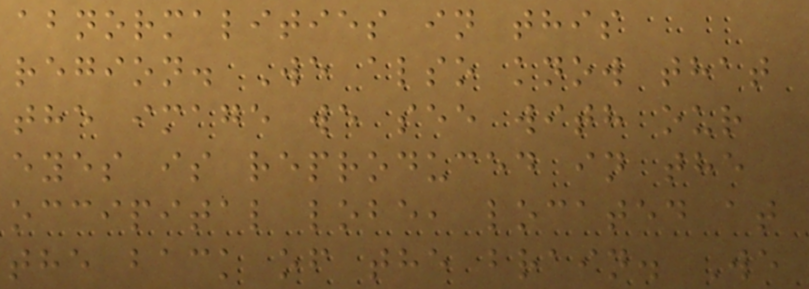abnormalities in this
region. We also know that
the image we see with our
eyes is reproduced in the
occipital lobe, located at
the back of the brain. We
